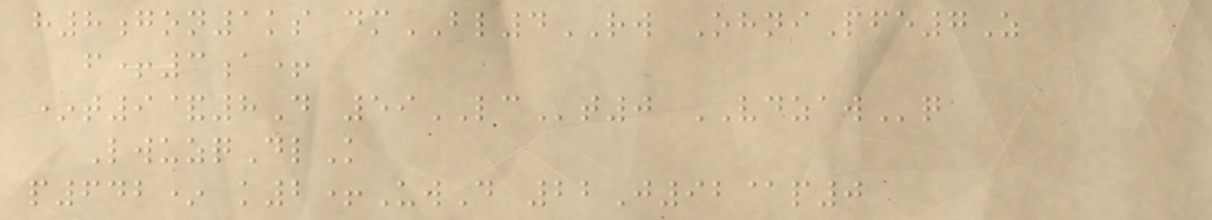h8gon1ks dmBL4RW OhniPfe7Z
f+3a+
*t9&8D 59LCt0 VDZAWq
LwuzqDlK
p642* k2+UwD 22J92@p0
